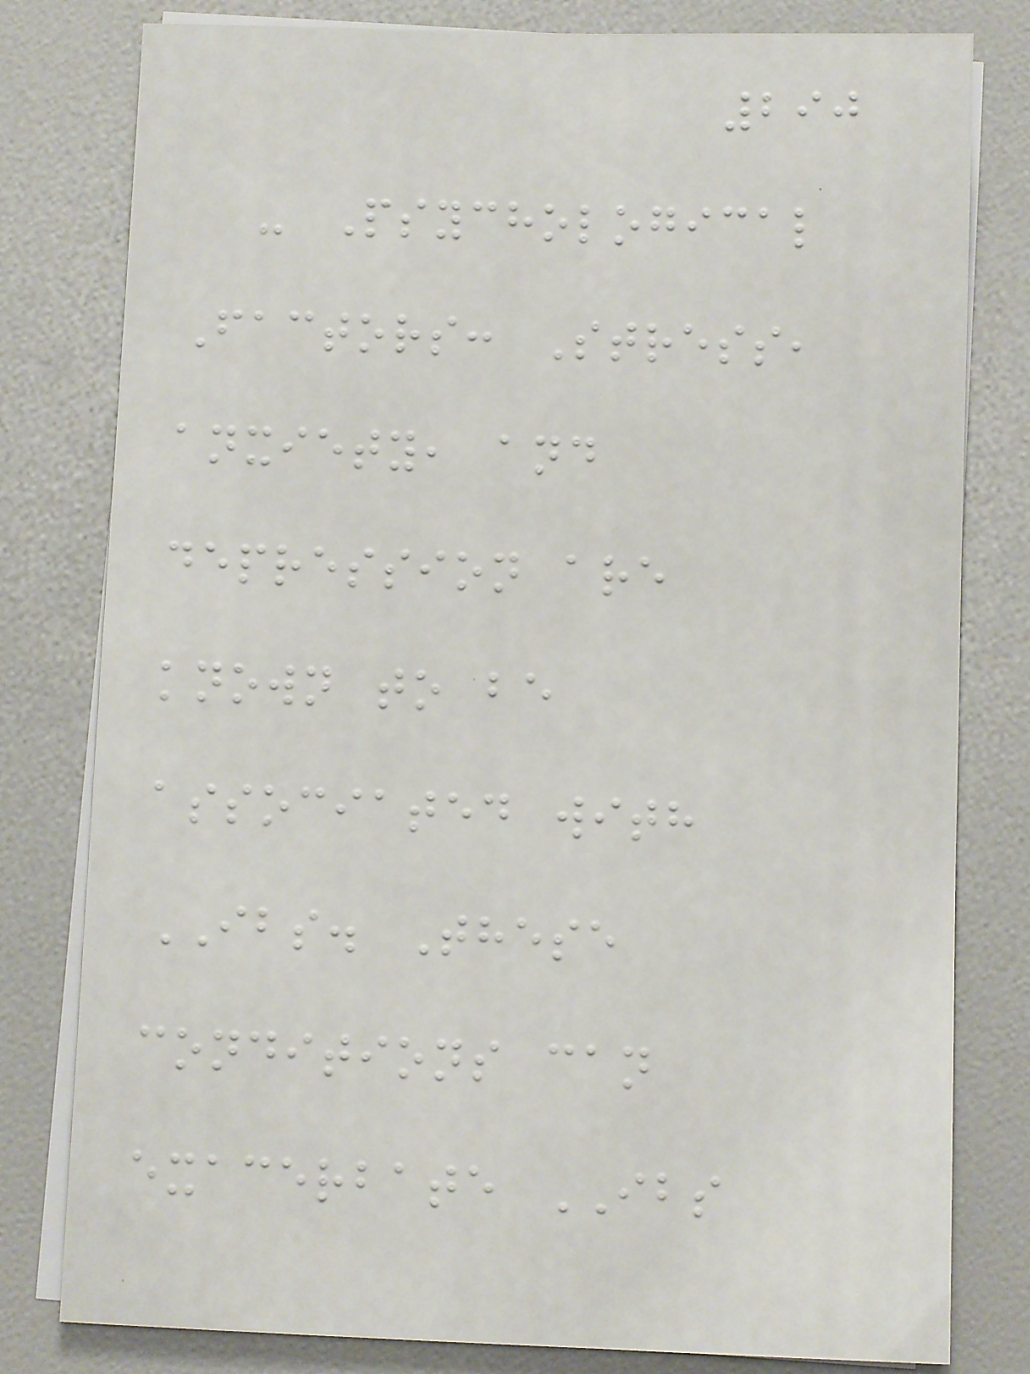290
- Psychological
Factors: Stress,
anxiety, and
depression are
known to be
associated with
IBS. These
conditions can
exacerbate IBS
